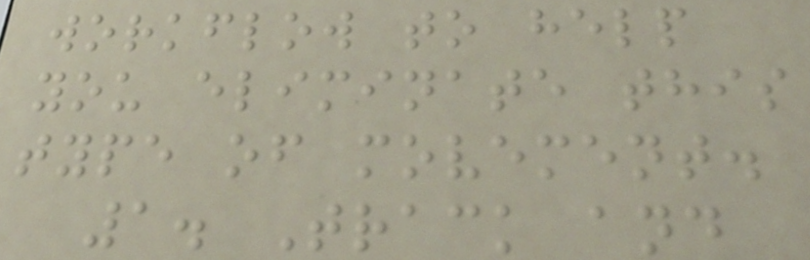workflow to help
you eliminate this
type of movement.
1. Track and
